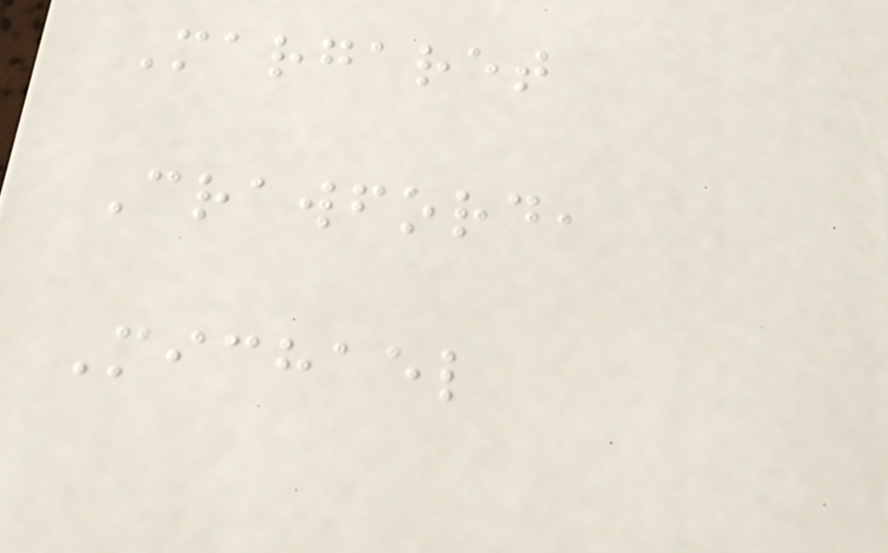Margaret
Crawford,
Michael
